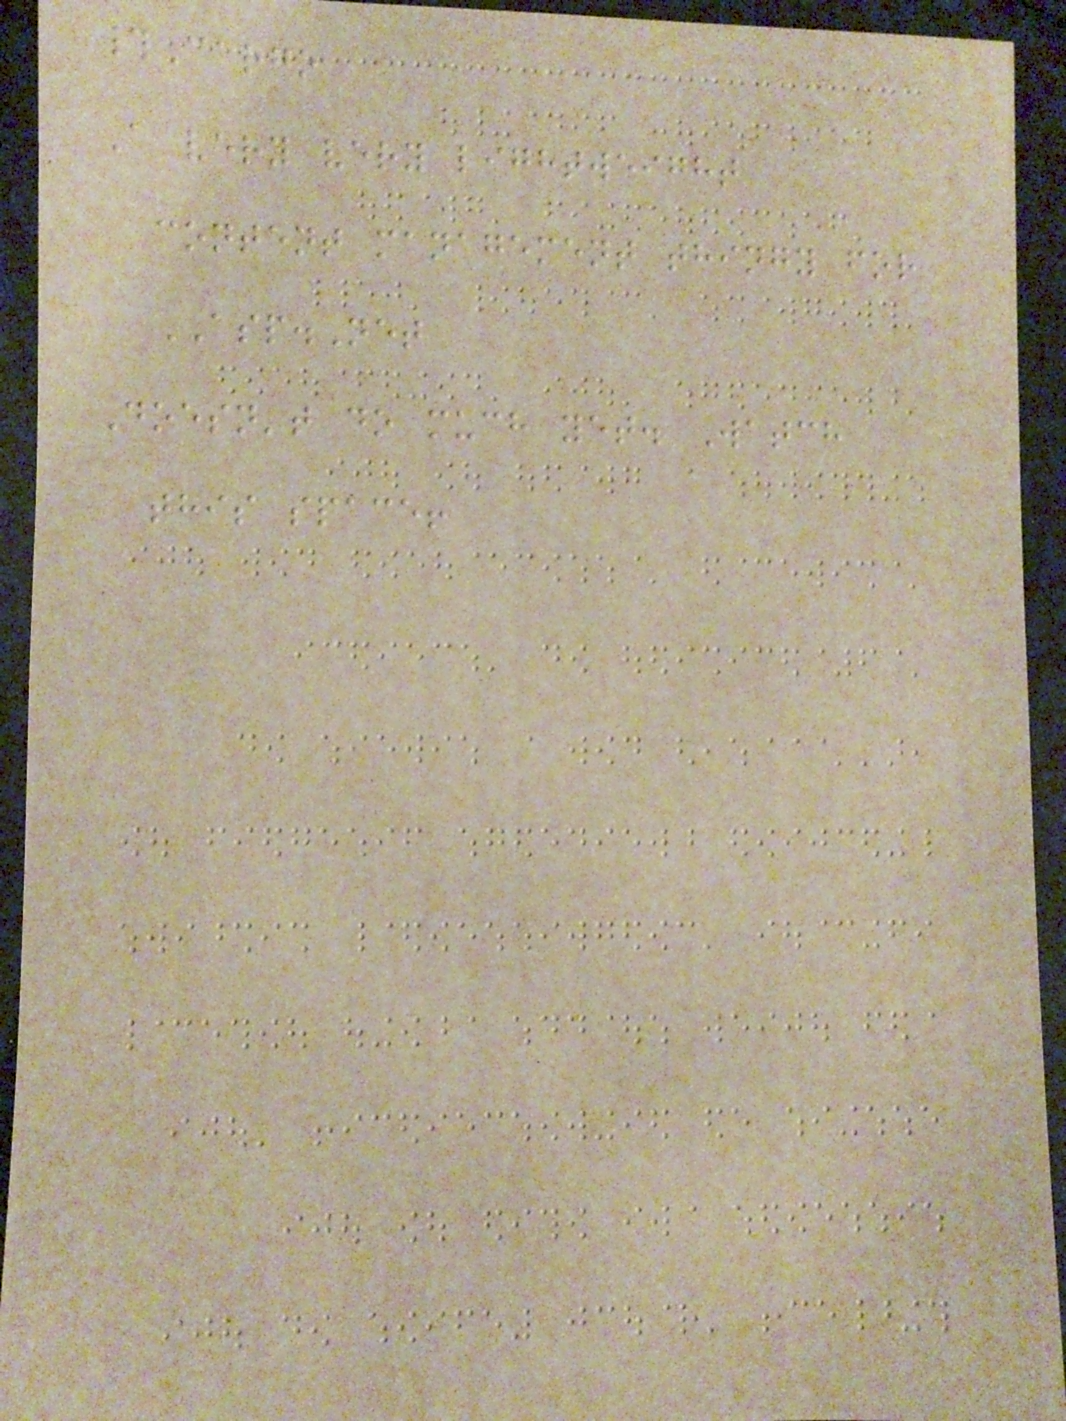#Cargo
A very very lightweight
content management thingy for
ASP.Net
Doesn't do much yet. Watch
this space!
